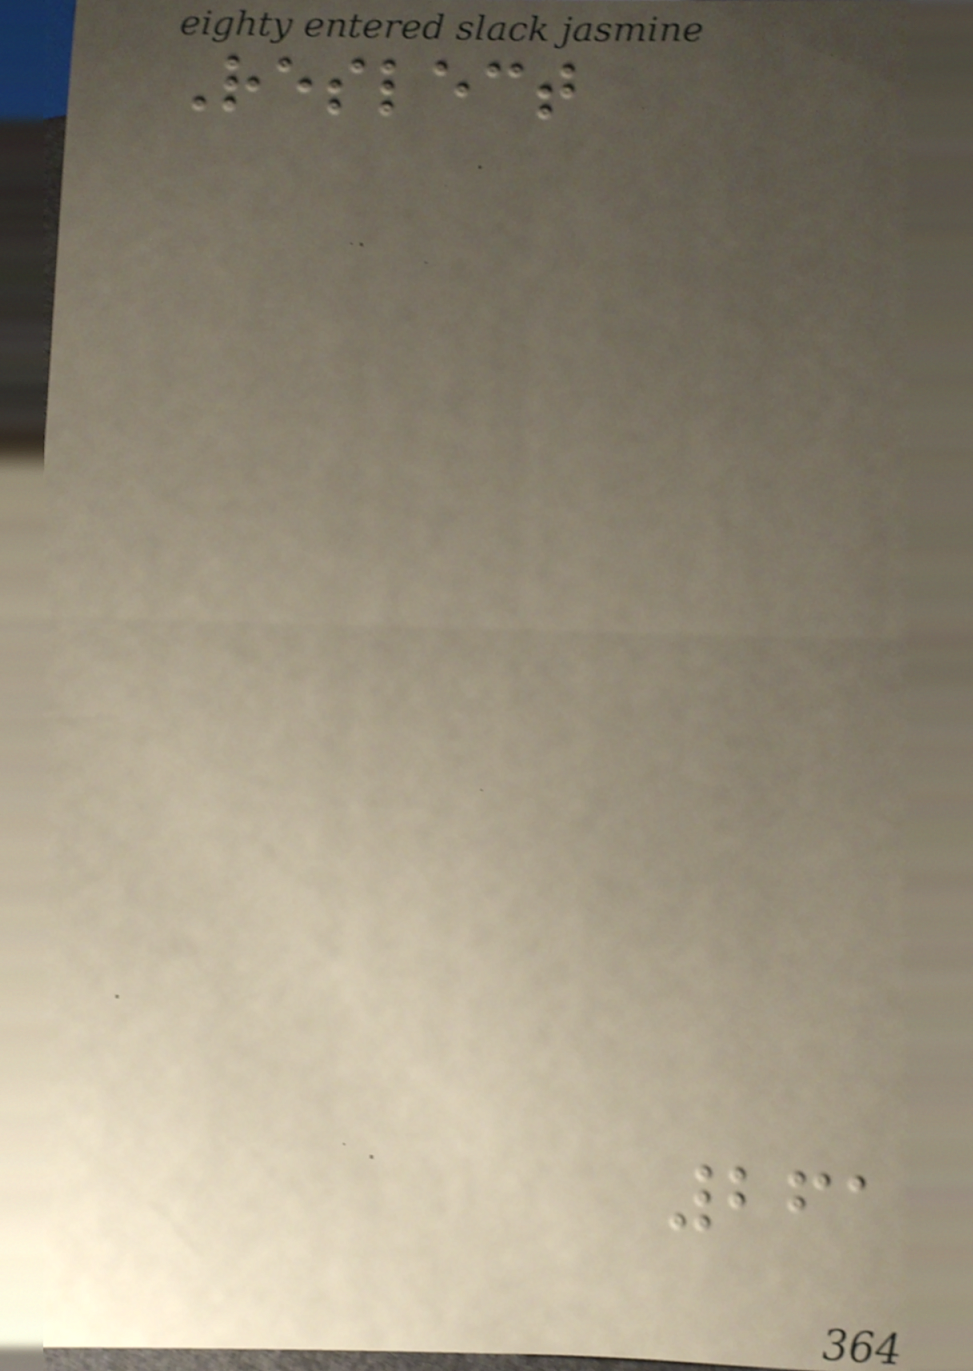Reslect
261
